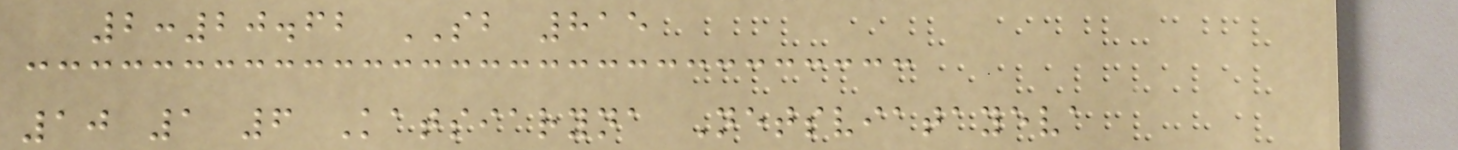2:20.62 SB 815
10 1 6 Katsiaryna Netsviatayeva
